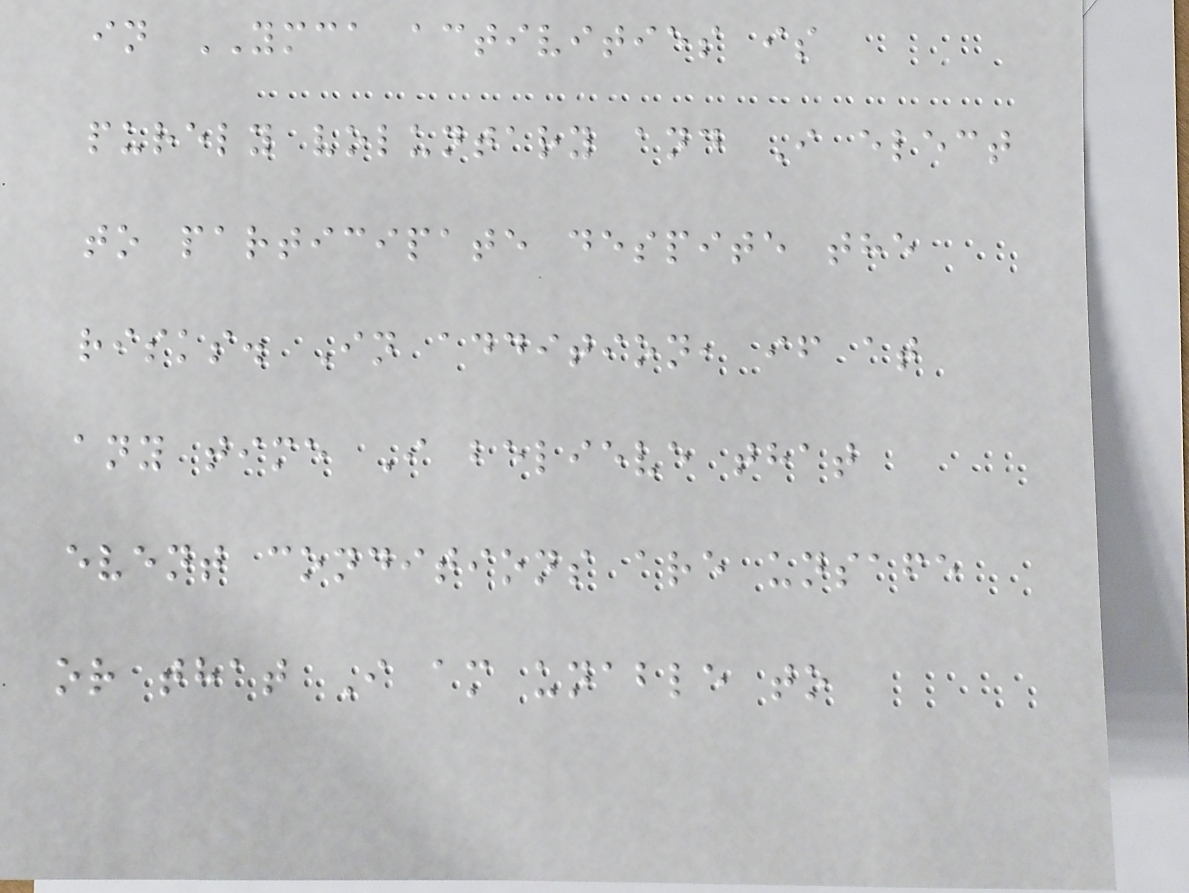in YMCA activities is
purely voluntary and I elect
to participate despite the
risks. In addition, if at
any time I believe that
event conditions are unsafe
or that I am unable to
